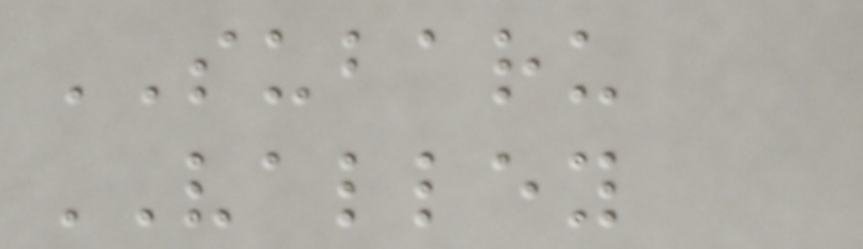SUBARU
VALLEY
